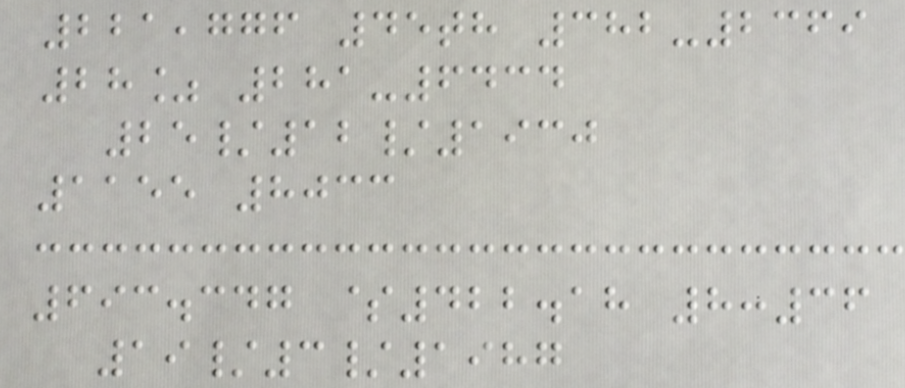221,776 45th 382-2369
28% 281-6434
25/12/1930
1155 8033
693.347 $422.18 8:36
19/3/1987
